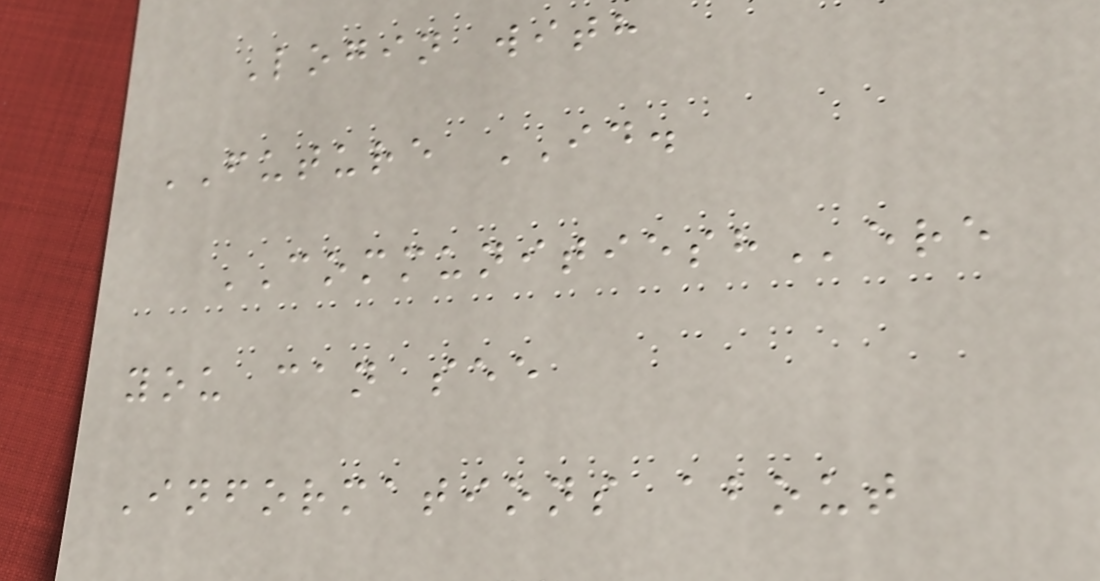Login with
FUTURE ID.
COMMUNITIESHere
you can see
Informations about
